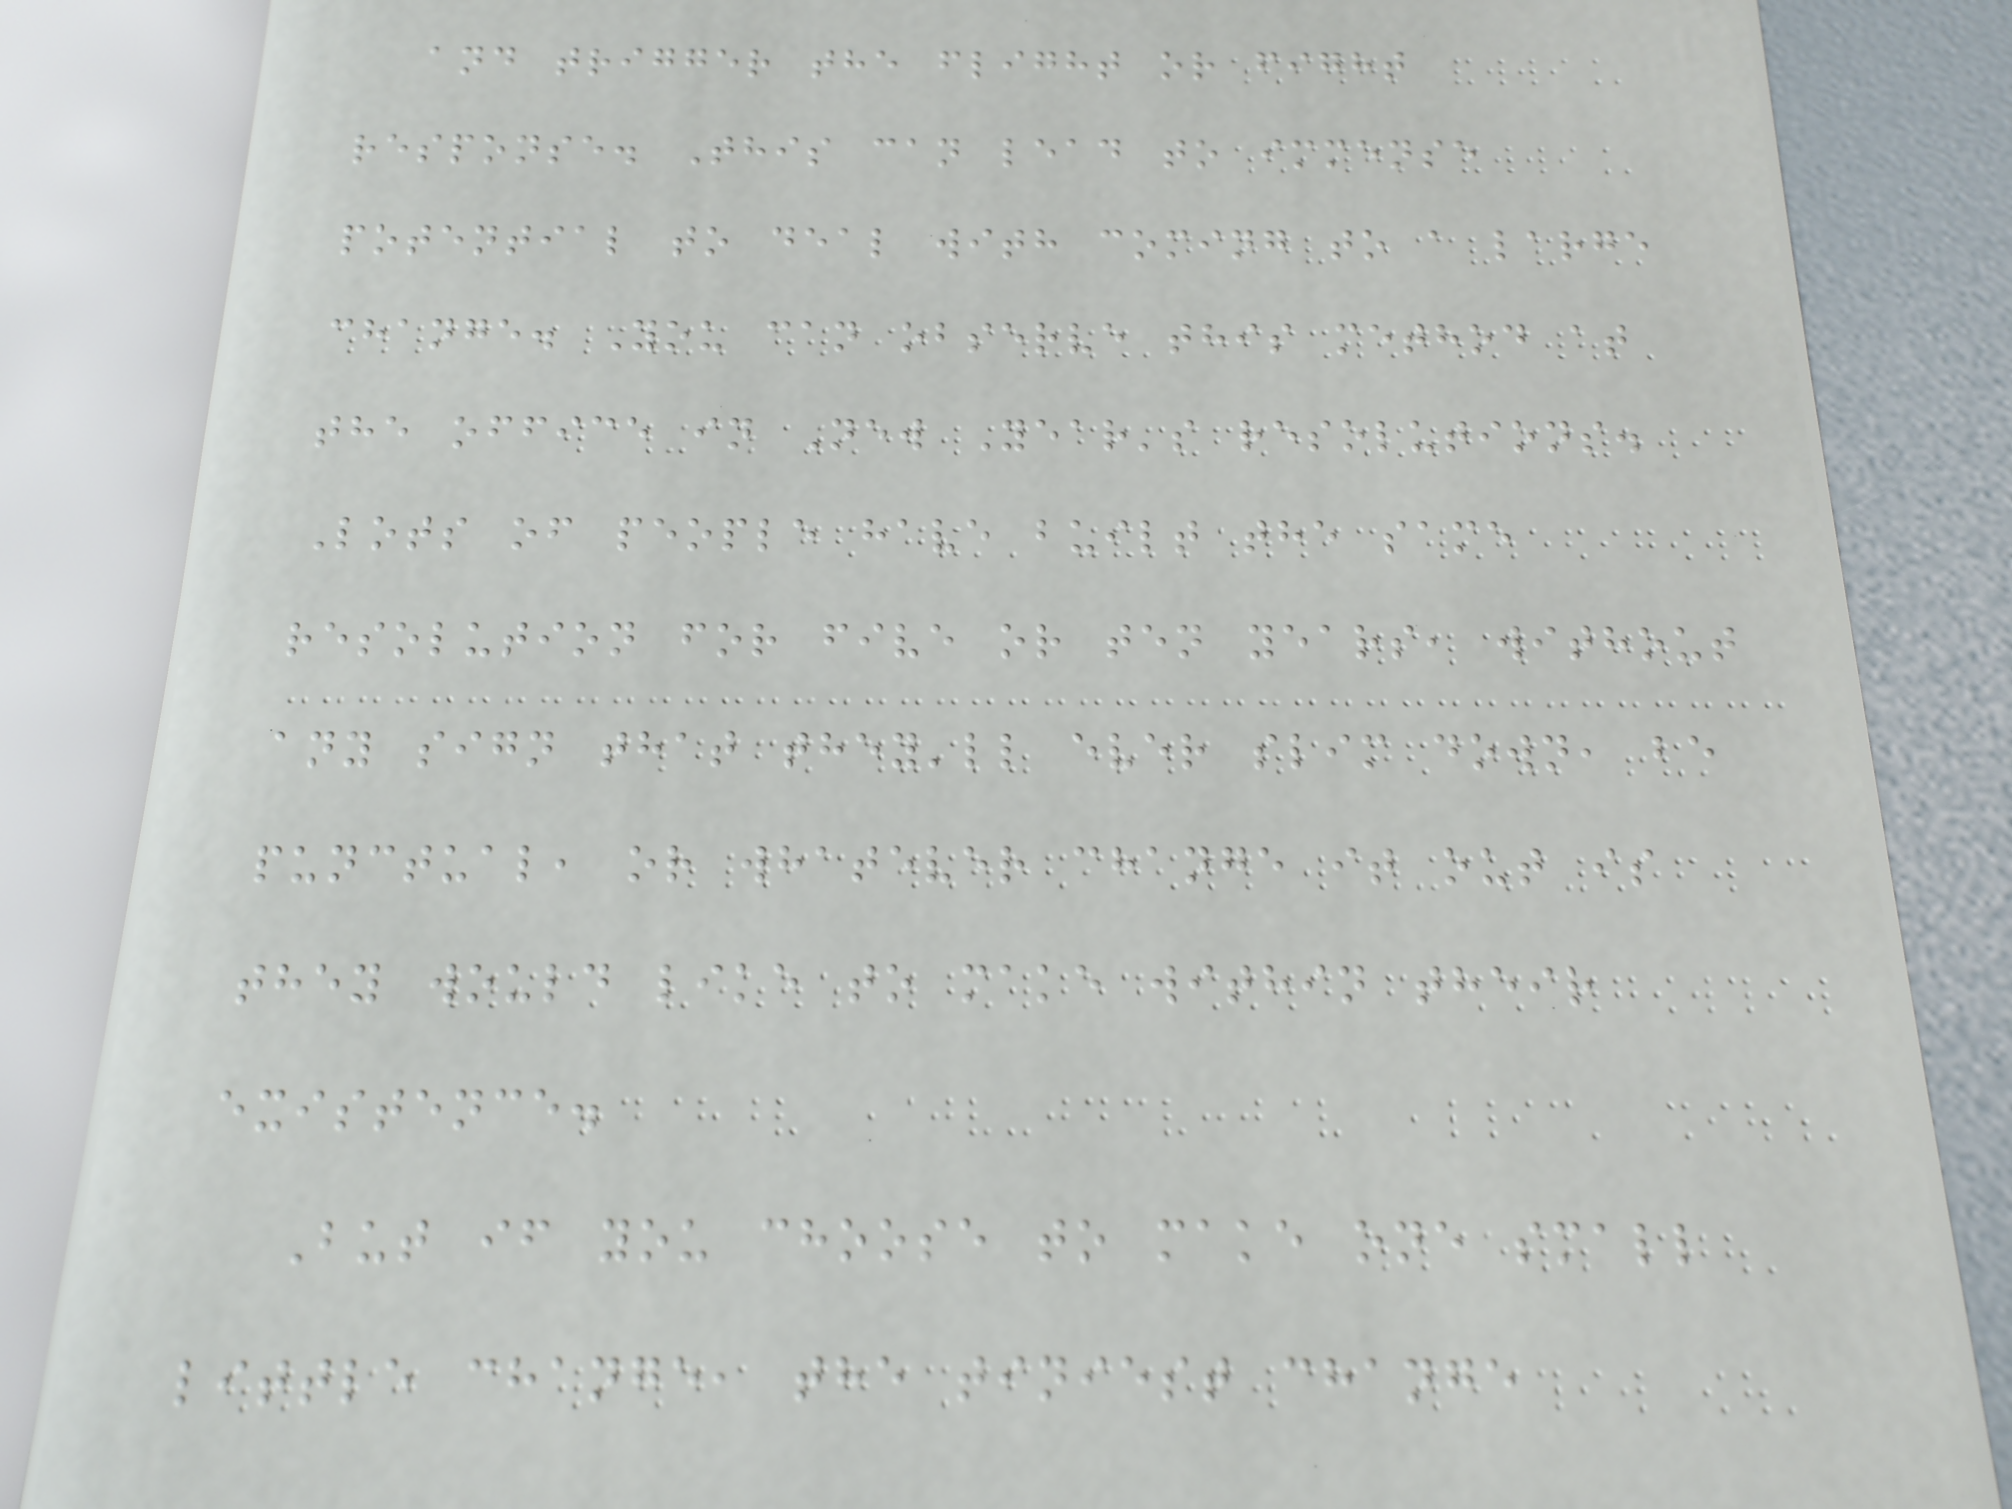and trigger the flight or fight
response. This can lead to immense
potential to deal with coming to a large
change. You can observe this method at
the office in New Year's resolutions.
Lots of people have built the same
resolution for five or ten years, without
any sign that they'll ever slim down, be
punctual, or whatever change it out is
they would like to make within their
existence.
But if you choose to make one small
little change, the tiniest change
